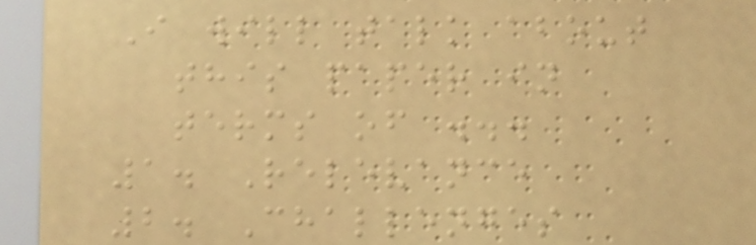I will talk about
this paper in
terms of ...
1. Relevance
2. Challenges
